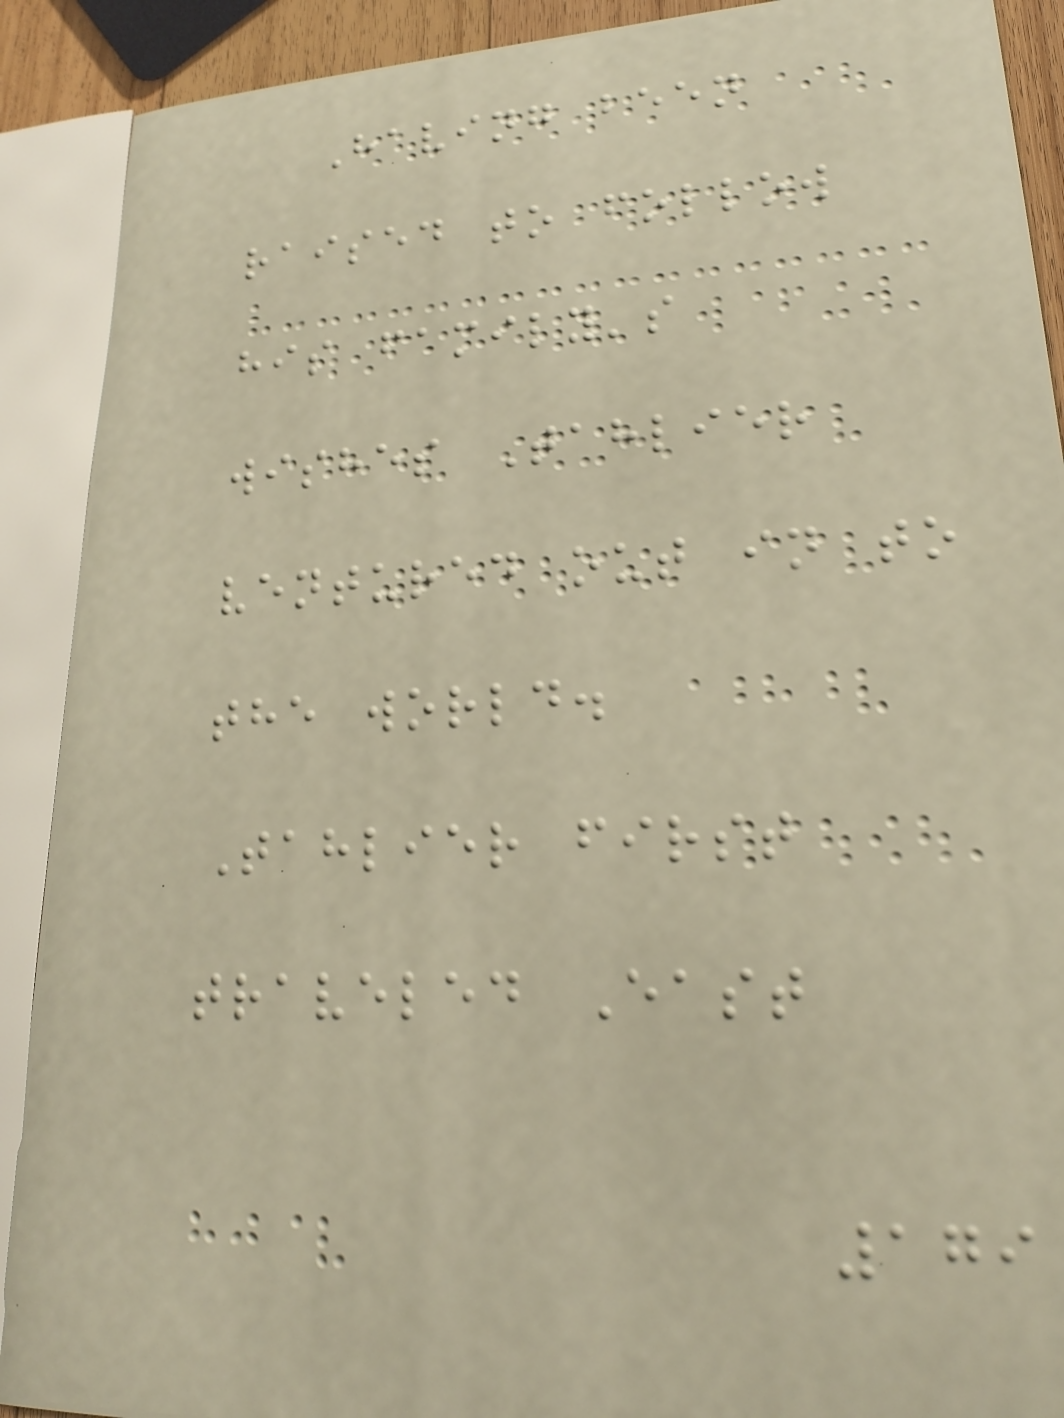Having been
raised to follow
his family's
wishes Tahlier
ventured out in to
the world.
Tahlier first
traveled East
179
